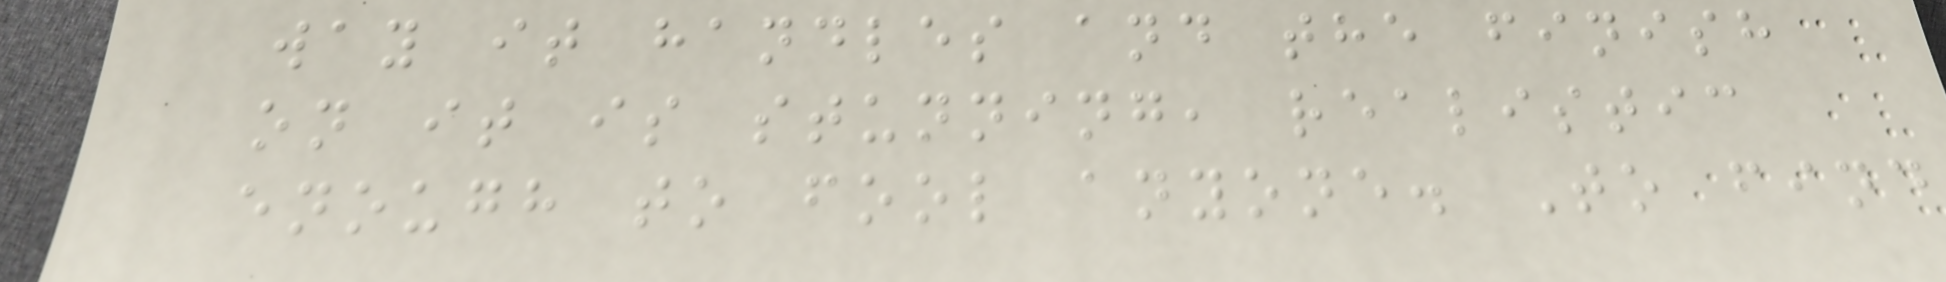way it handles and the finish
on it is stunning, realistic
enough to fool anyone. To find
